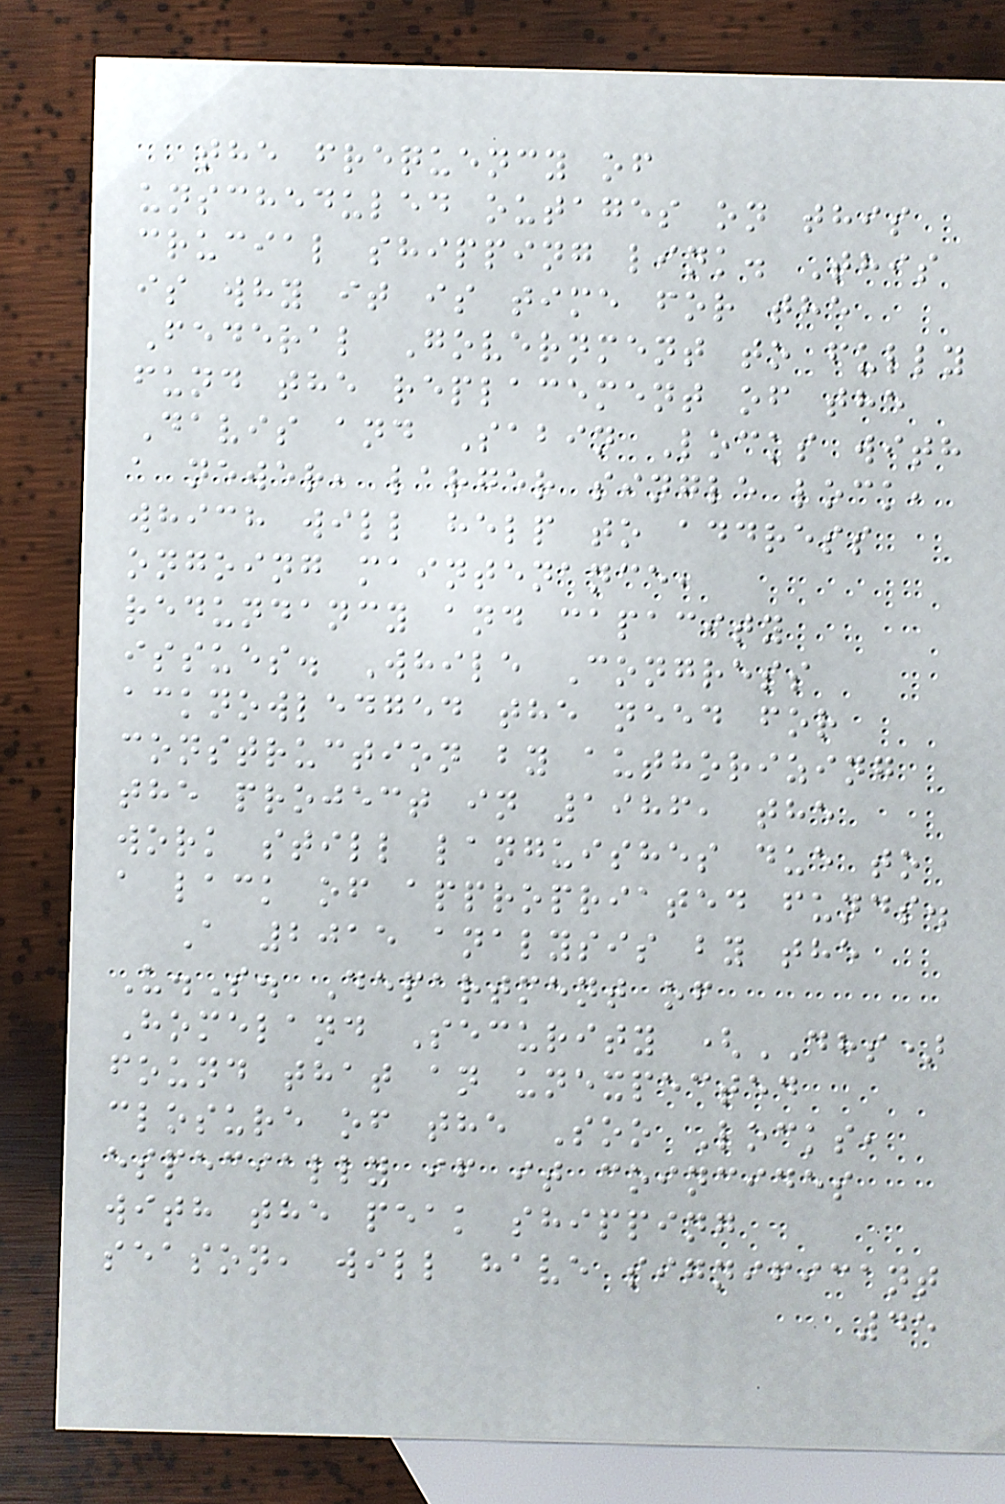the frequency of
unscheduled outages on this
crucial shipping link. This
is why it is time for the
Federal Government to fully
fund the replacement of the
Davis and Sabin Locks with
a newer, larger single lock,
which will help to address
ongoing maintenance,
redundancy and capacity
issues. While Congress
acknowledged the need for
construction by authorizing
the project in 1986, the
work still languishes due to
a lack of appropriated funds.
A 2015 analysis by the
U.S. Department of
Homeland Security (DHS)
found that an unexpected
closure of the Soo Locks,
especially if it coincides
with the peak shipping
season, will have significant
45
